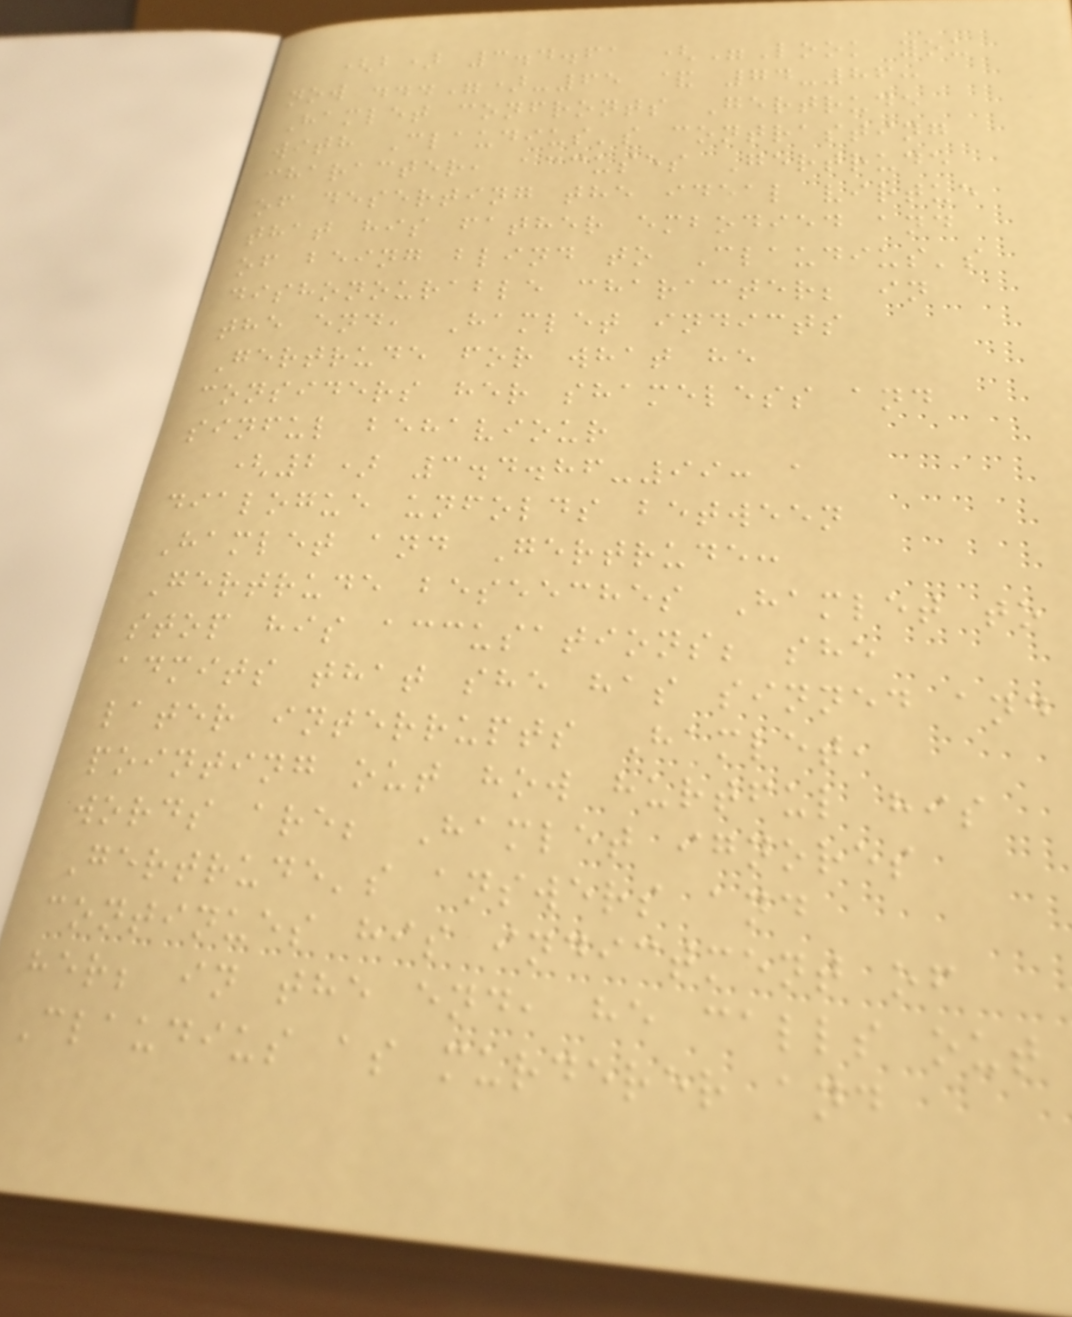(b) 3.4.61 ("Look you
now ...")-65 & 74-86:
Hamlet confronts Gertrude
with Claudius's contrasting
character, accuses Gertrude
of deserting the ideal virtue
that his father embodied and
of being blind to Claudius's
dishonourable character; in
the end, Hamlet indicts
Gertrude for what he
considers her shameless and
sinful behaviour
(2) 3.4.86-99: a
dialogue unfolds between
Hamlet and Gertrude:
Gertrude beseeches Hamlet to
stop his accusations; she
admits that she has sinned and
later interrupts Hamlet,
pointing out how hurtful his
words are; Hamlet ignores
Gertrude's answers and
continues his indictment of
her; in the end, he calls out
Claudius as murderer and
